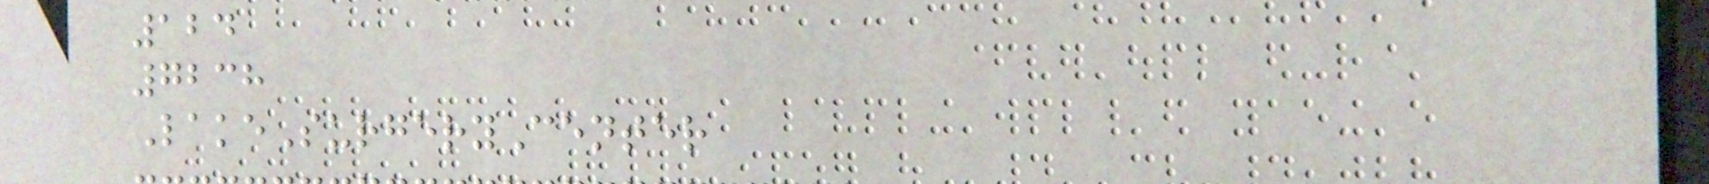124
7238
LakeSurgeryCenter
